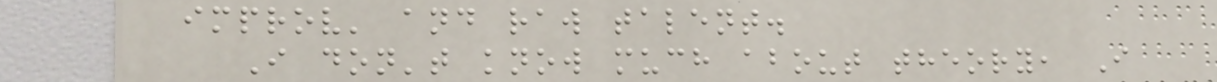improv' and raw talent.
I don't know much about theory, I
